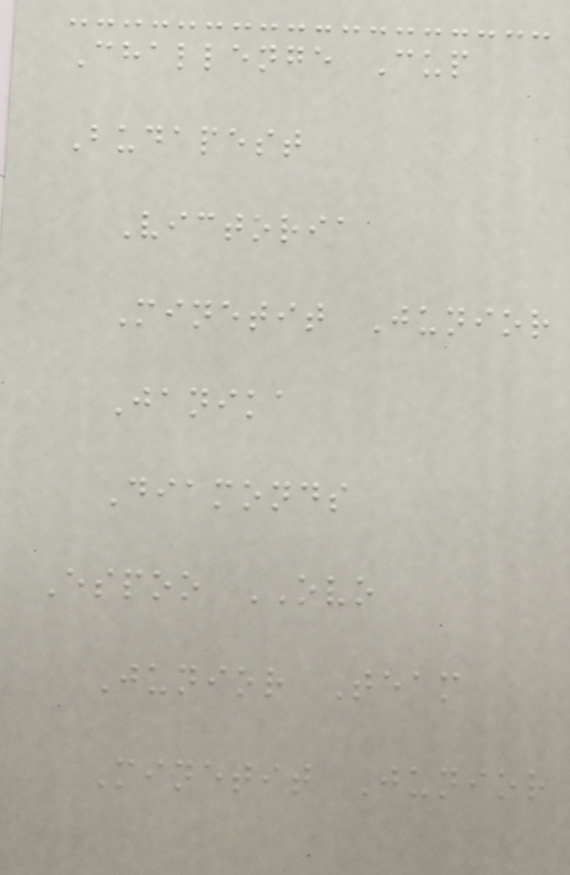Challenge Cup
Budapest
Victoria
Minetit Junior
Janika
Diamonds
Espoo OVO
Junior Team
Minetit Junior
